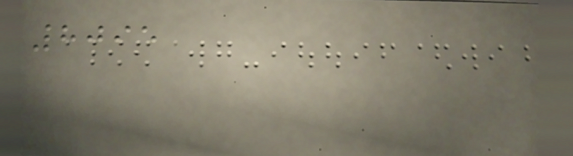8095
